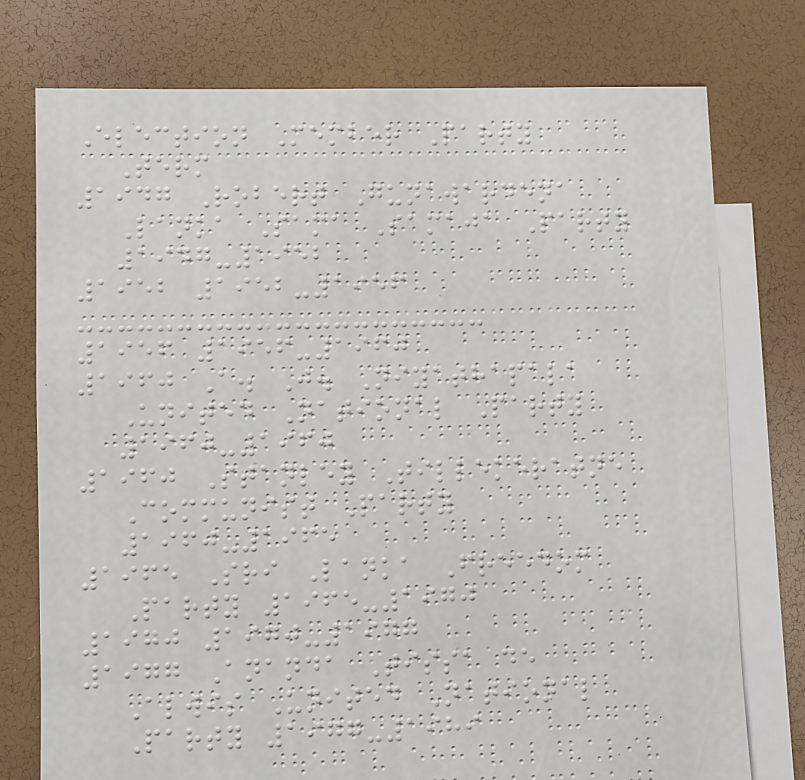Election Member Party
Term
1947 Robert Gunawardena
Lanka Sama Samaja Party
1947-1952
1952 1952-1956
1956 1956-1960
1960 A. J. Niyathapala
United National Party
1960-1960
1960 Stanley Tillekeratne
Communist Party
1960-1965
1965 Sri Lanka Freedom
Party 1965-1970
1970 1970-1977
1977 Ananda Tissa de
Alwis United National
Party 1977-1989
